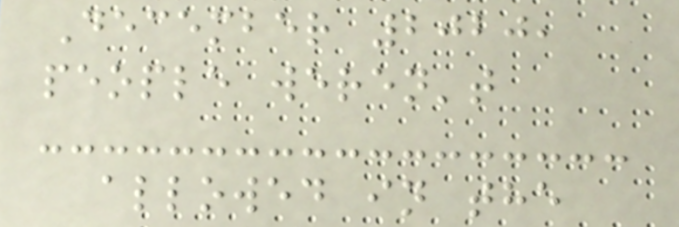December 2020,
people weren't
allowed in the
